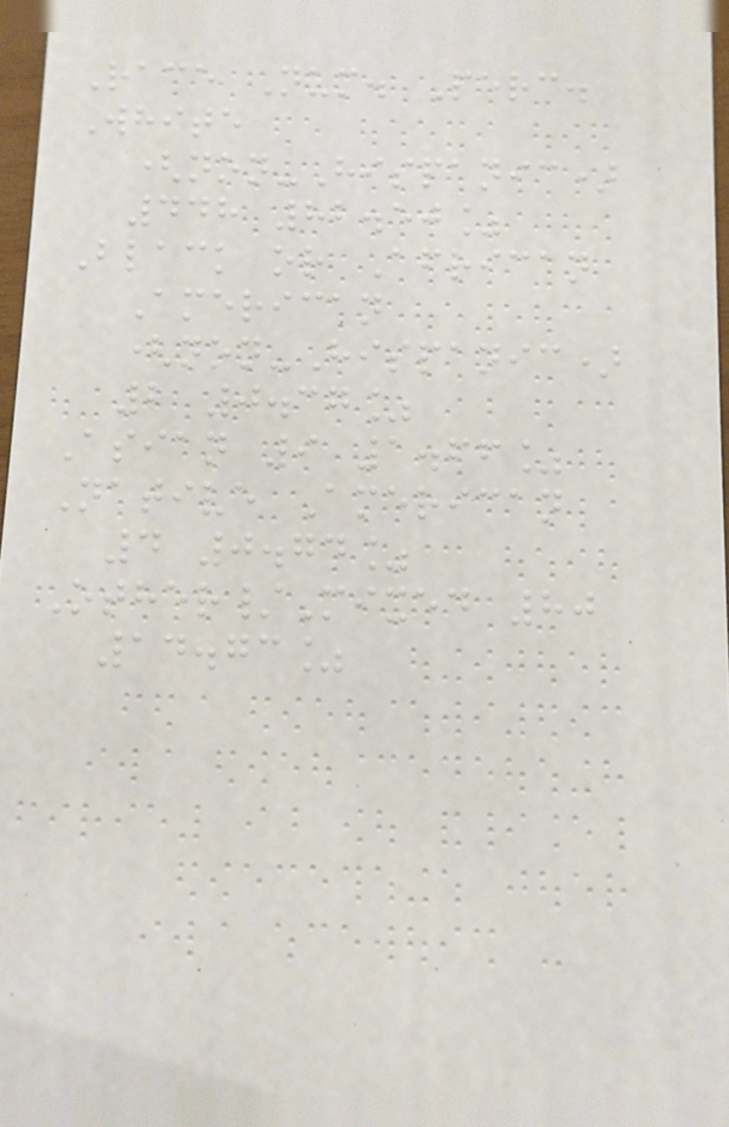Race Num. Perc.
White
(non-Hispanic)
448 82.50%
Black or African
American
(non-Hispanic)
2 0.37%
Asian 9 1.66%
Native American
4 0.74%
Other/Mixed 80
14.73%
